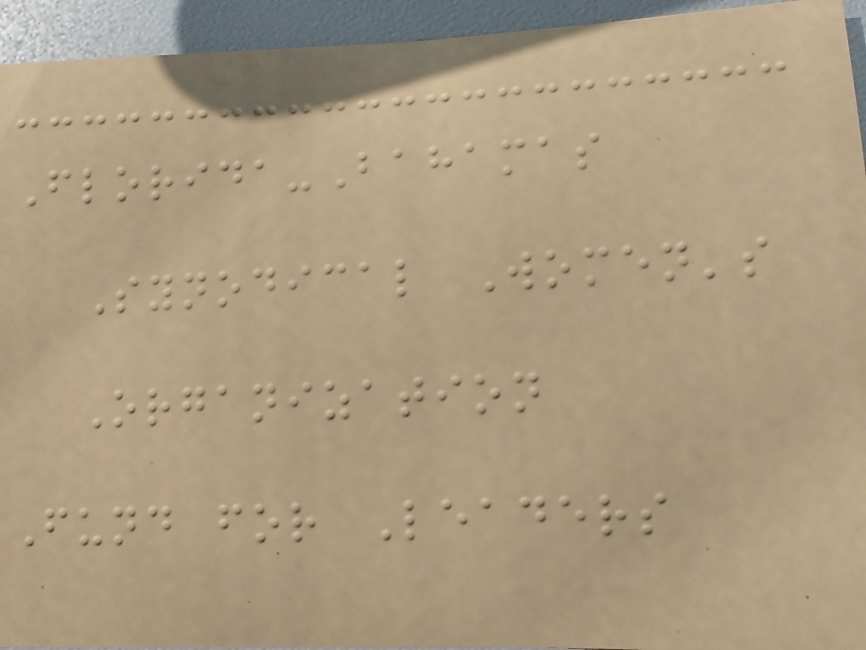Florida-Bahamas
Synodical Women's
Organization
Fund for Leaders
